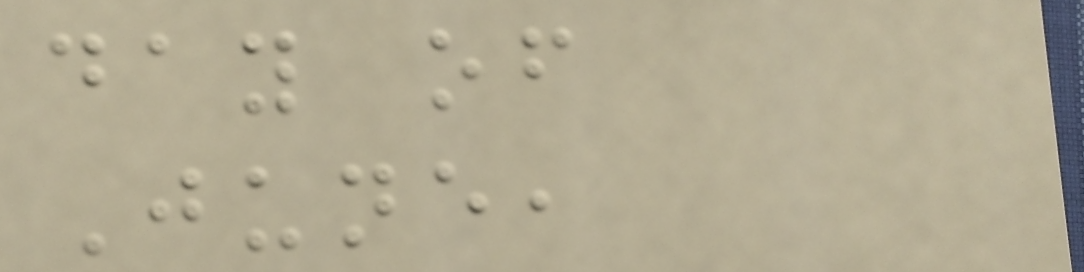day of
June,
